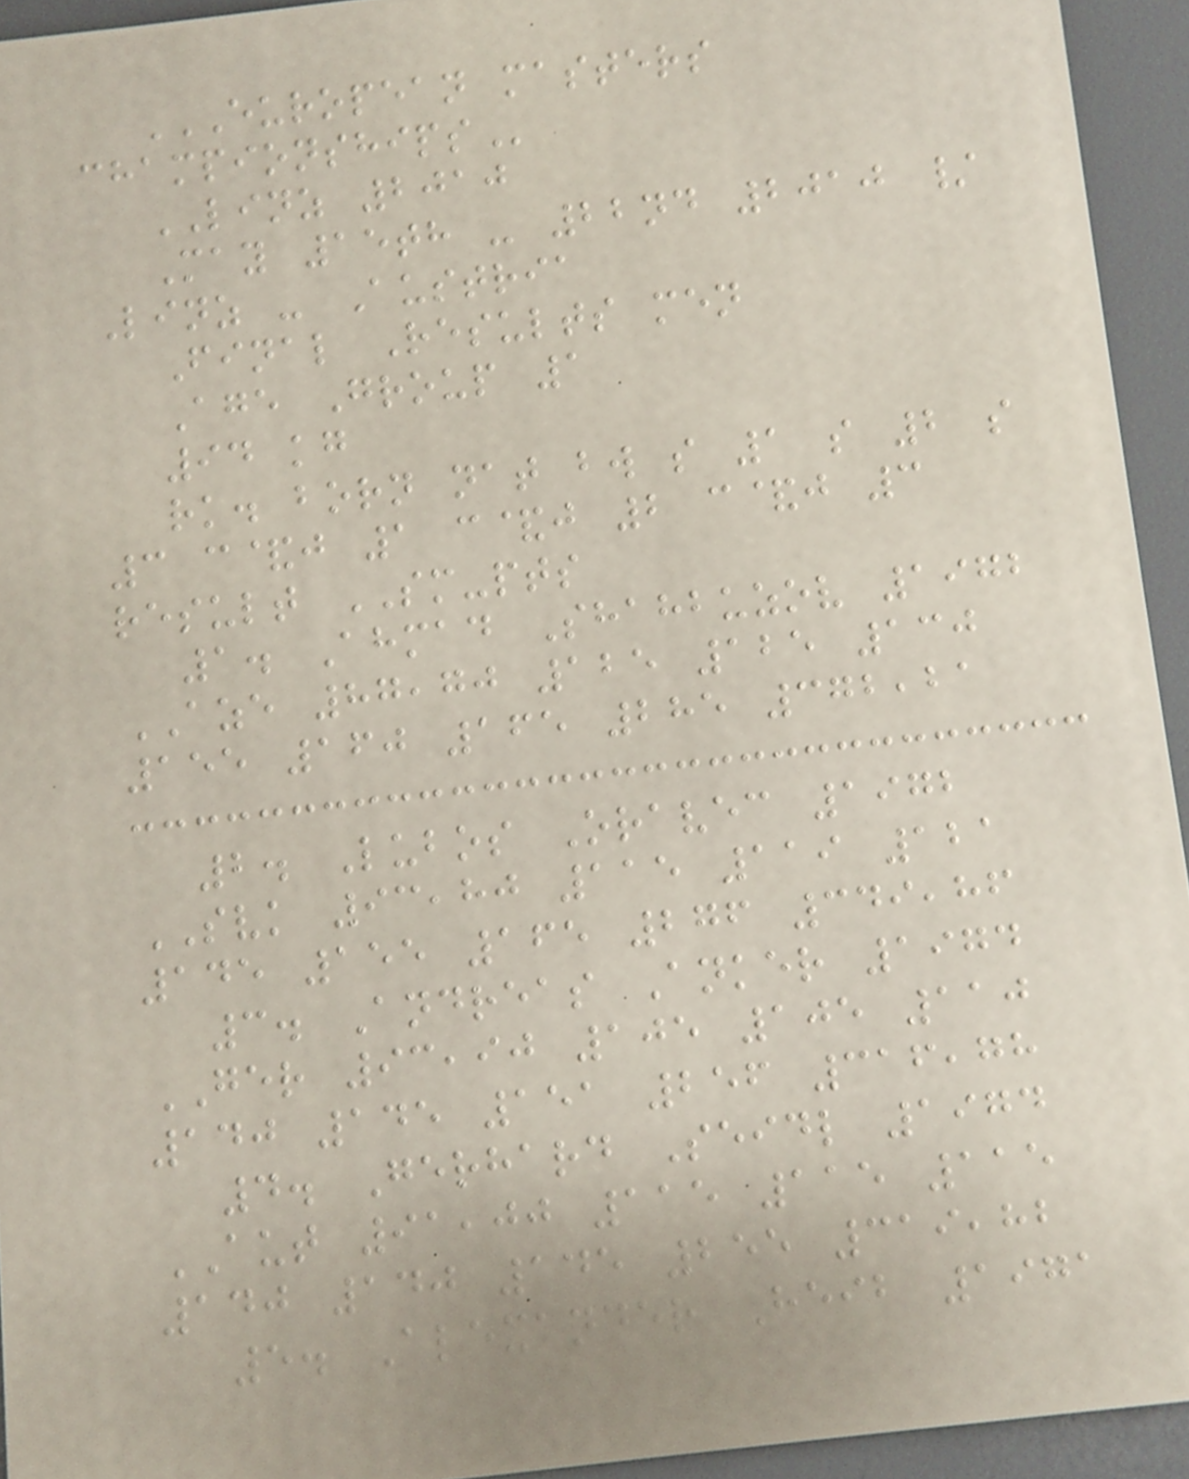EUROPEAN MASTERS
CHAMPIONSHIPS
LINZ 2010
May 15th - 22nd 2010 /
Linz - Austria
Final Results men
Age Group 1
94 kg
rk. born nat bw s 1 s 2 s
3 c&j 1 c&j 2 c&j 3
result SM-pts
1. Ahmad Shahbuzov 1972
AZE 87,70 125 125 130
155 160 165 285 372,21
2. Lubos Oravec 1972
SVK 93,80 115 119 121
145 155 165 276 349,86
3. Andreas Anker 1974
GER 93,90 105 105 110
140 145 151 256 316,78
4. Gerhard Seidl 1974
AUT 91,00 115 115 115
140 140 145 255 319,82
5. Alexander Heib 1971
